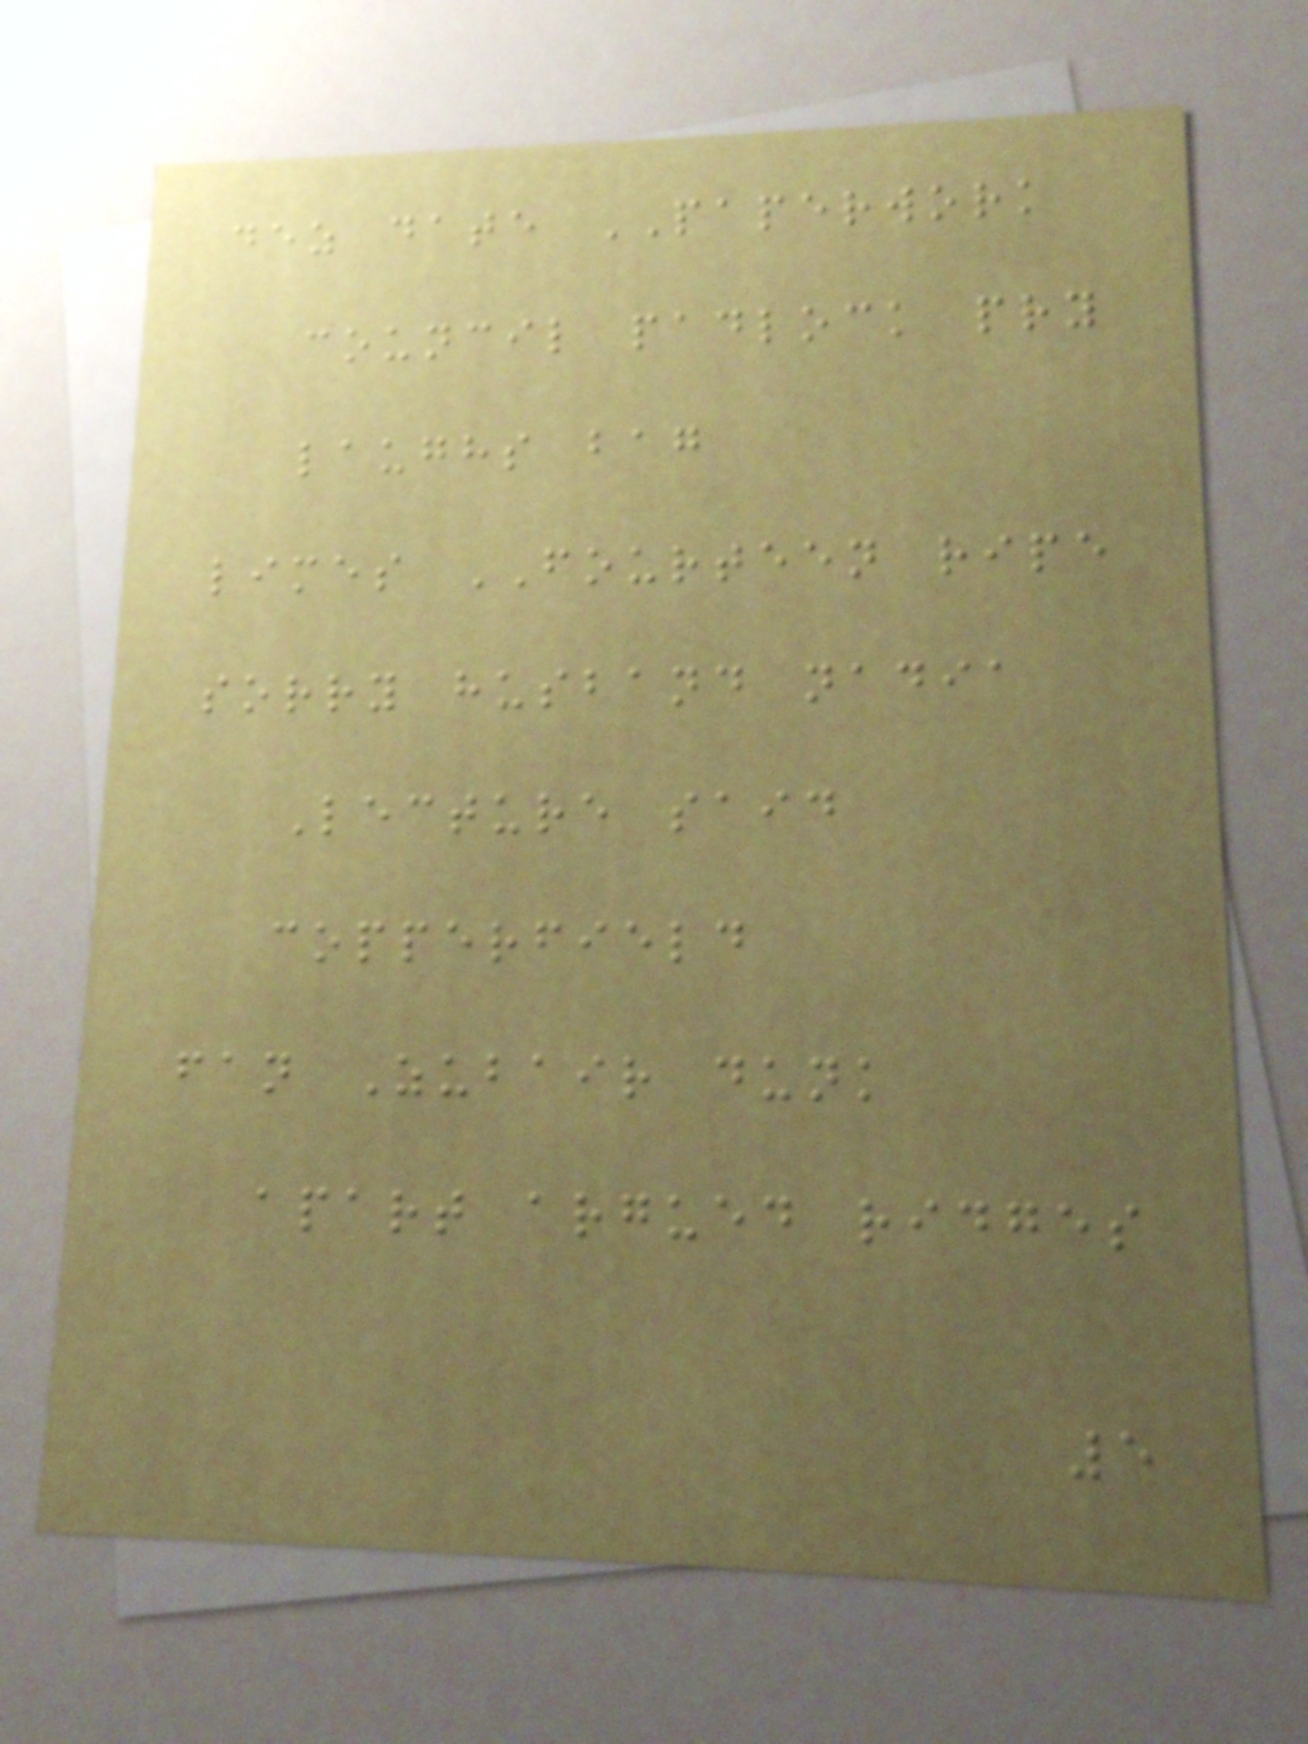dez date PAPERWORK
council padlock pry
laughs bag
limes FOURTEEN ripe
sorry husband nadia
Lecture said
copperfield
fan Zubair dunk
apart argued ridges
5
